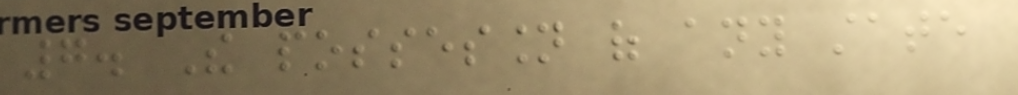7. The possession of any state
